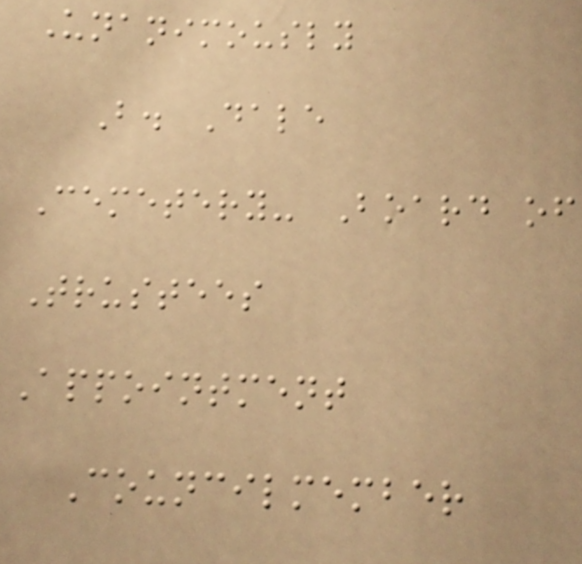Unanimously
B. Dale
Cemetery- Board of
Trustees
Appointment
Councilmember
